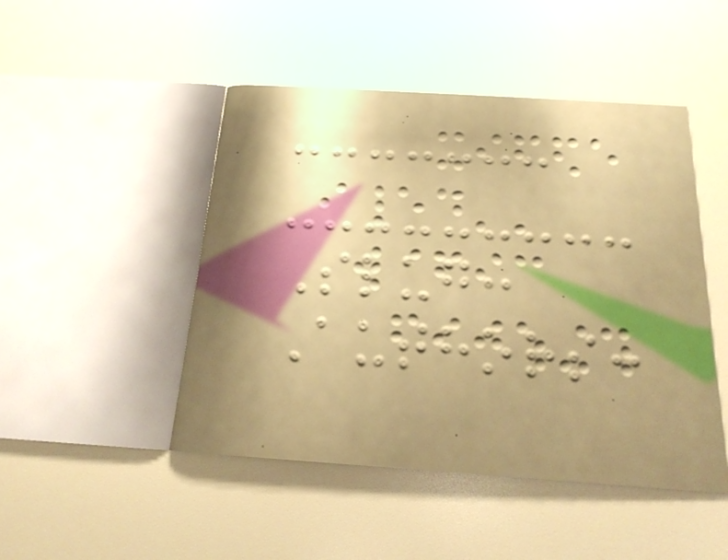Slug:
Authors:
